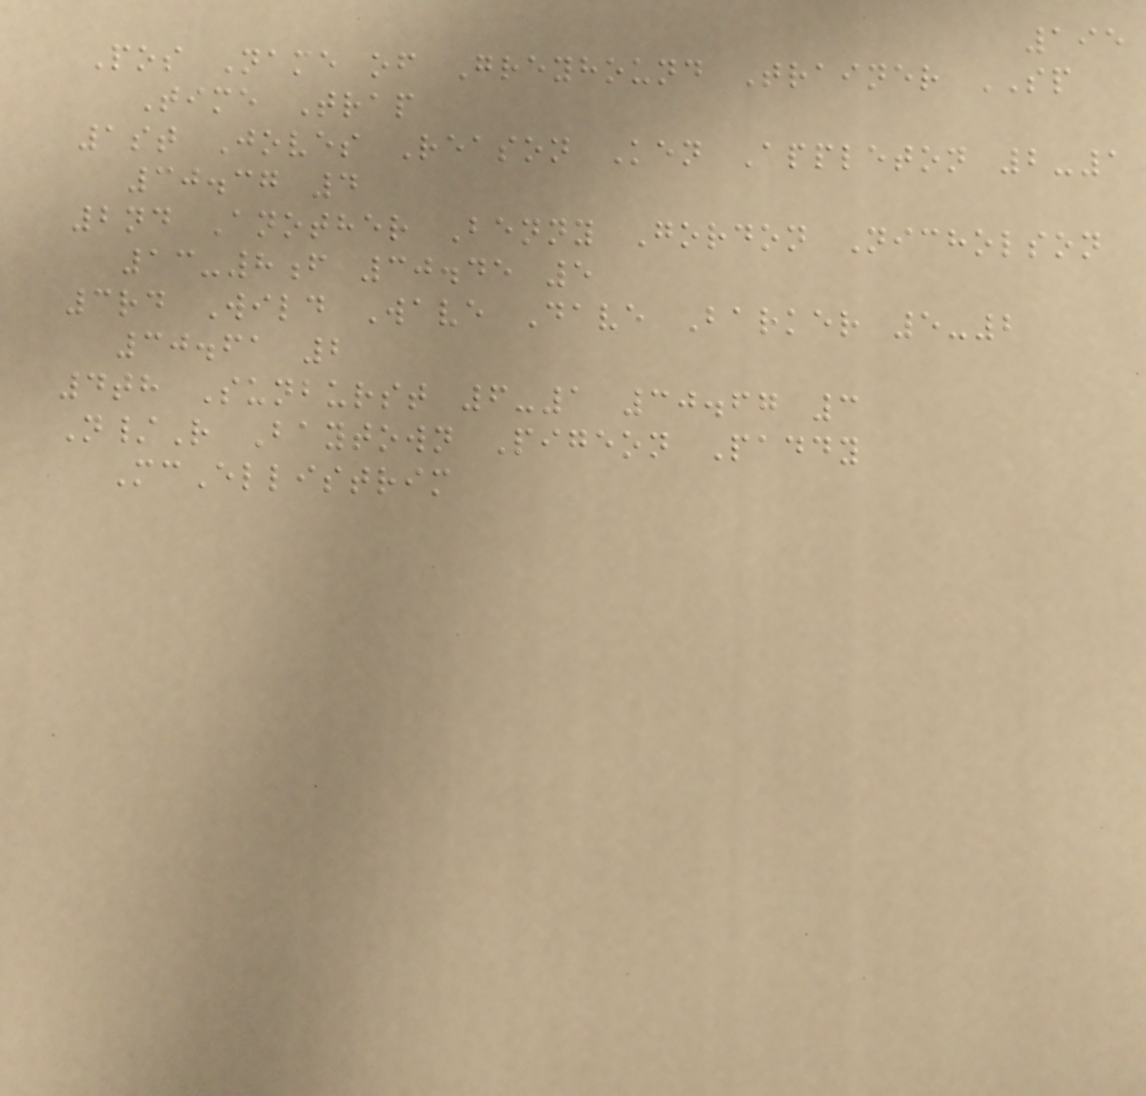195
Pos Name of Greyhound Trainer SP
Time Trap
1st Joves Reason Ken Appleton 2-1
30.37 4
2nd Another Benny Gordon Nicholson
13-8f 30.45 5
3rd Wild Wave Dave Barker 5-2
30.61 2
4th Sunburst 6-1 30.67 3
N/R Baytown Pigeon Paddy
McEllistrim
